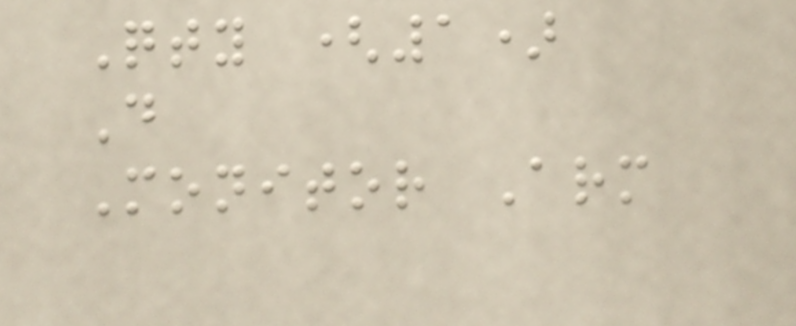Qty (1)
D
Monitor Arm
